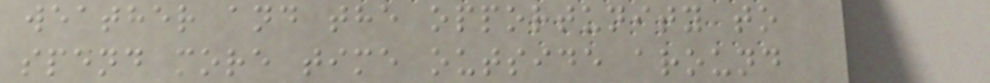weather and the opportunity to
spend more time outside around
